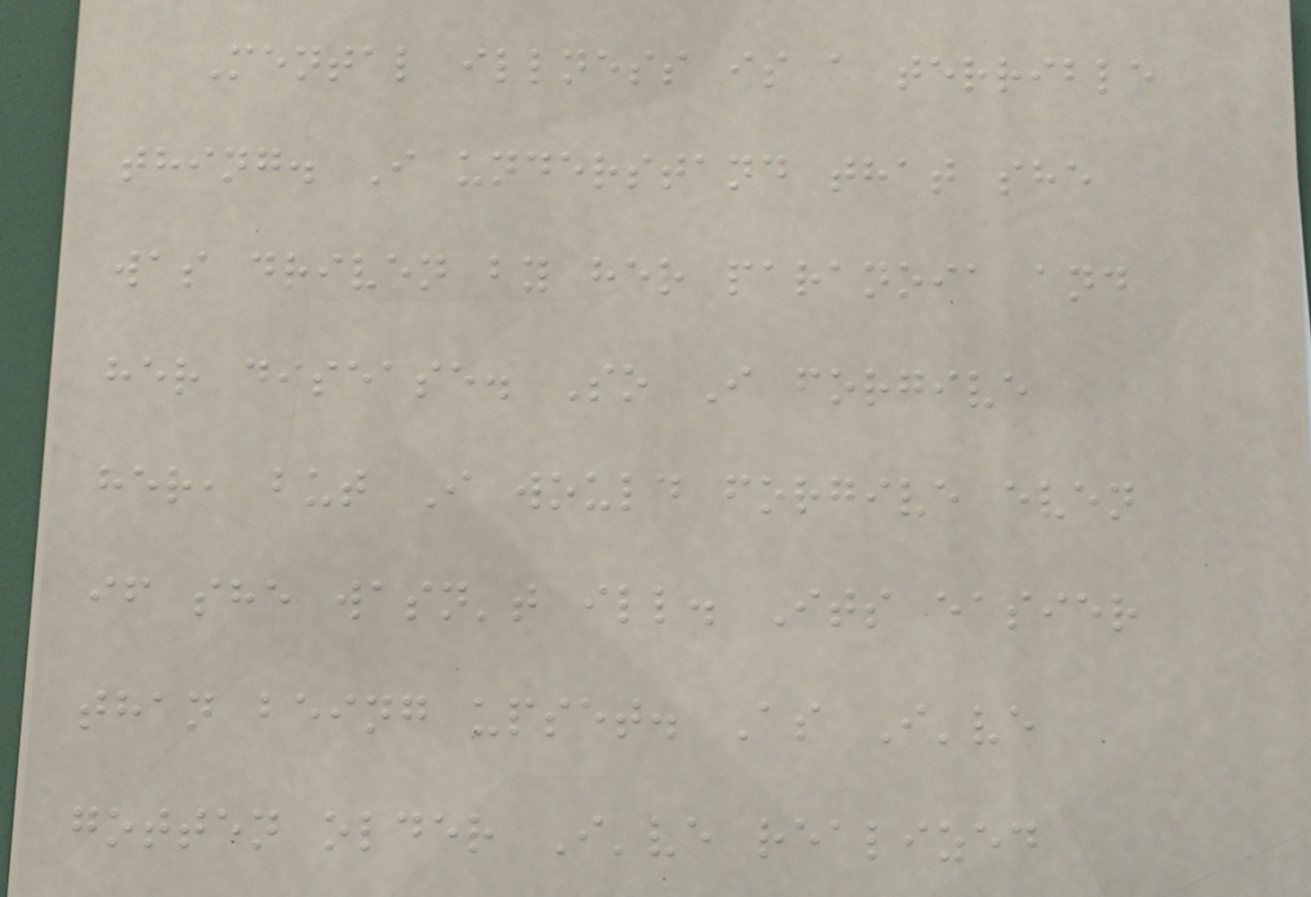Mental illness is a terrible
thing. I understand that she
was driven by her paranoia and
her disease. So I forgive
her, but I would forgive even
if she wasn't ill. Its easier
than being upset. As I've
gotten older I've realized
